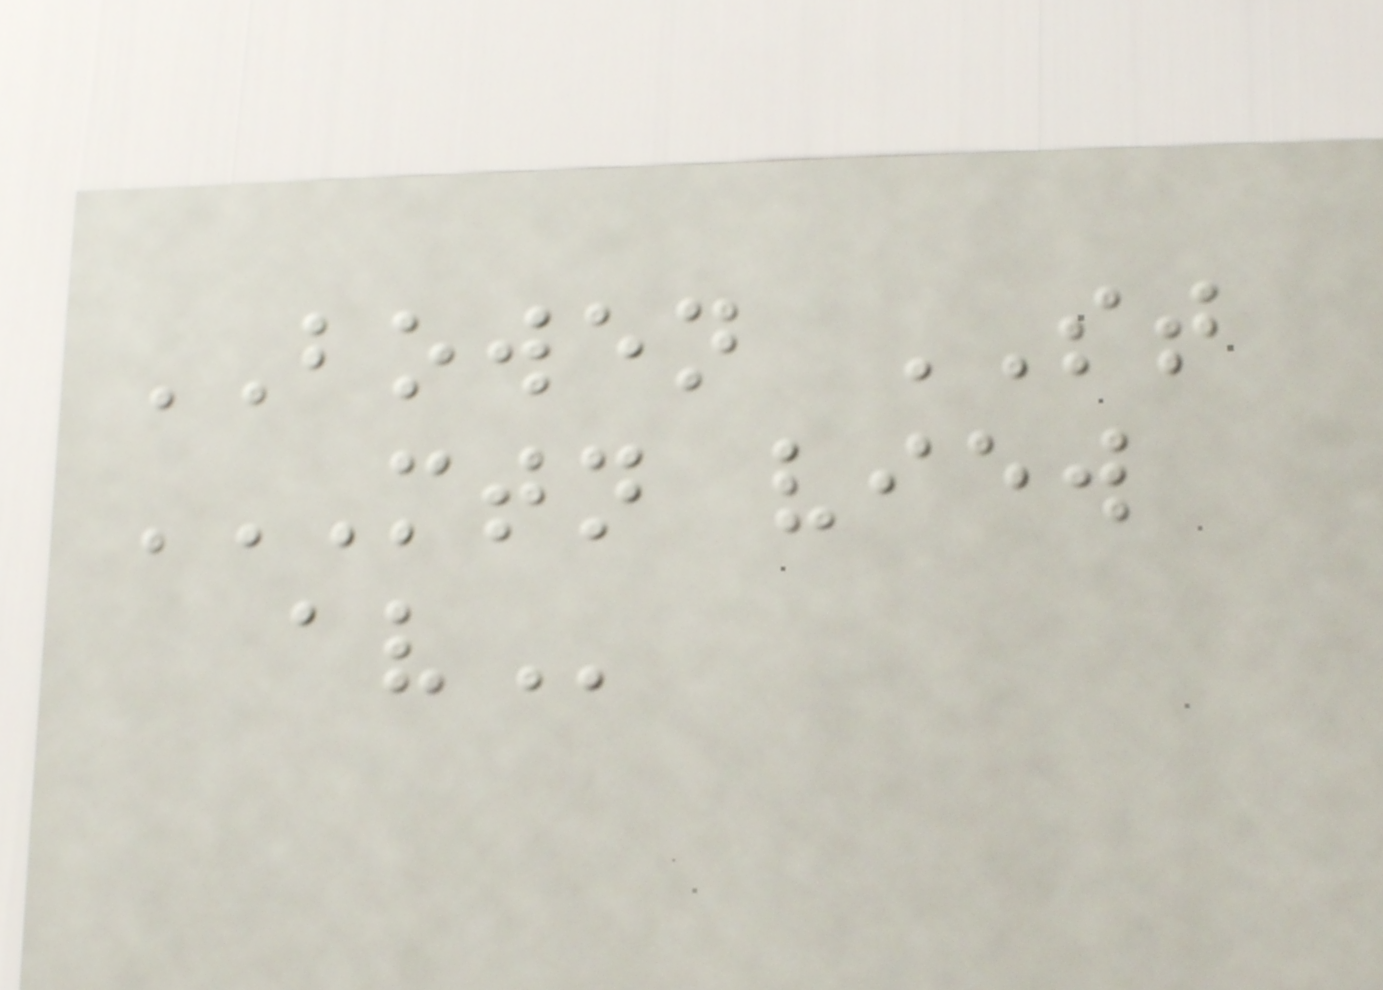BOWEN ST
MTN VIEW
AV
